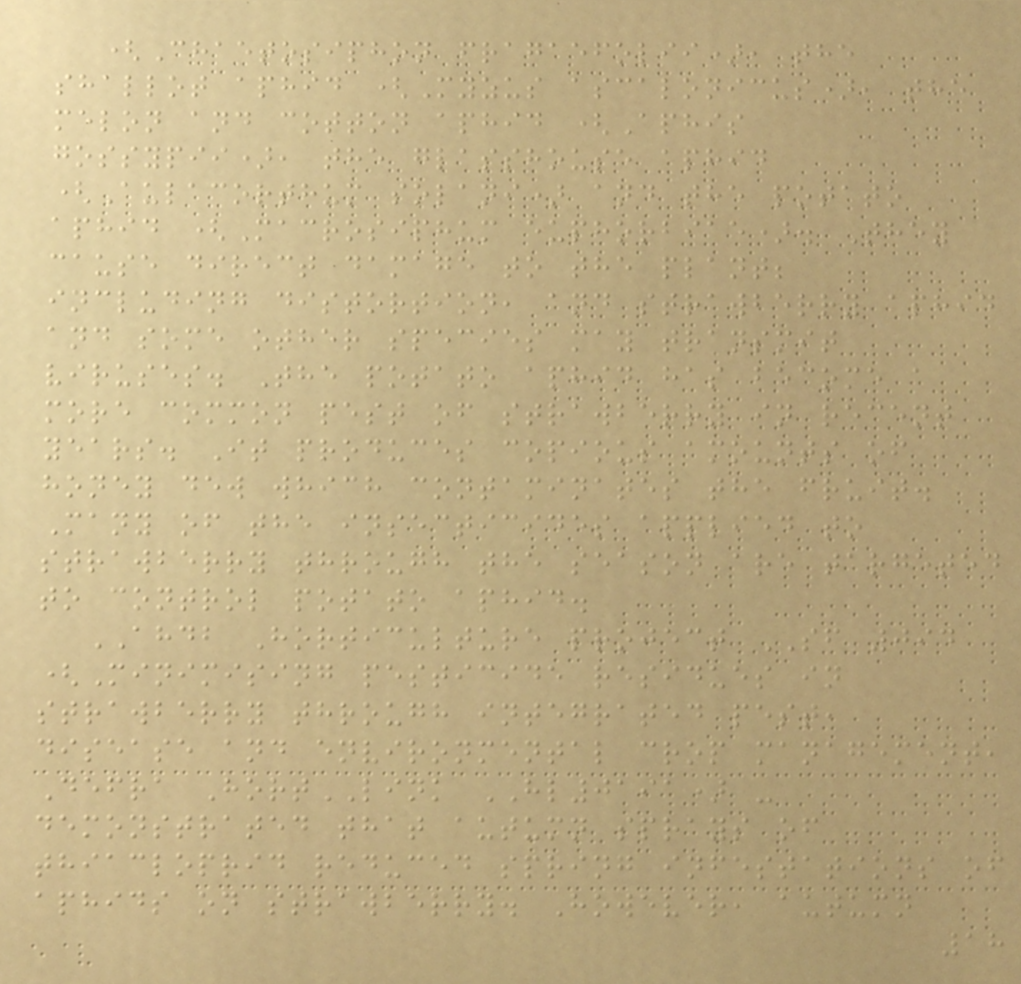(Chaetosiphon fragaefolii), the
shallot aphid (Myzus ascalonicus), the
melon and cotton aphid (Aphis
gossypii), the glasshouse aphid
(Aulacorthum solani) and the potato
aphid (Macrosiphum euphorbiae). They
cause direct damage to the plant;
including distortion, and strawberry aphid
and some other species may transmit
viruses. The potato aphid has become a
more common pest of strawberry in recent
years. It produces copious amounts of
honey dew which contaminates the fruit.
Many of the insecticides applied to
strawberry through the season are targeted
to control potato aphid.
AHDB Horticulture project SF 094
(Minimising pesticide residues in
strawberry through integrated pest,
disease and environmental crop management,
Defra HortLINK HL0191) -
demonstrated that autumn sprays of
thiacloprid reduced spring infestations of
aphids on strawberry. However, autumn
18
